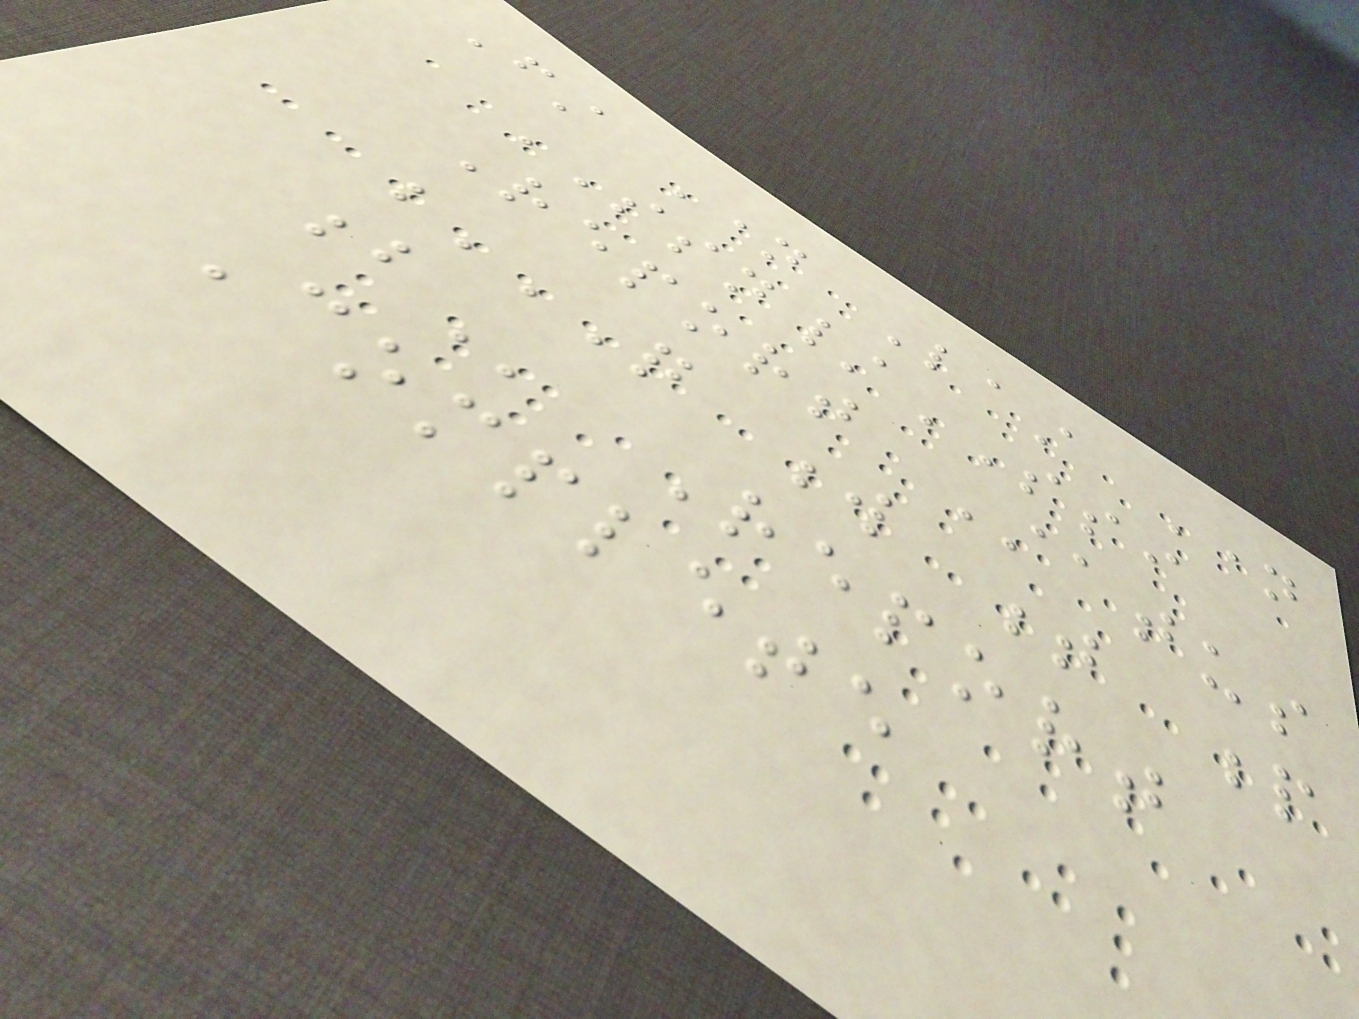First Name Last Name
SSN/SSI
Report Status
Q W T P
B Report
Complete
